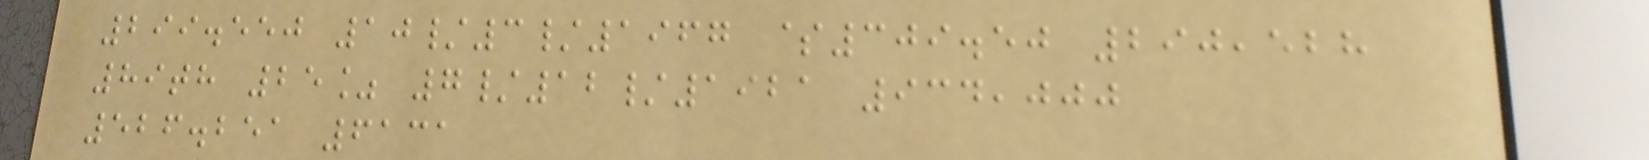299.550 10/3/1967 $309.50 290,528
89th 25% 7/12/1921 934,000
526.251 6131
